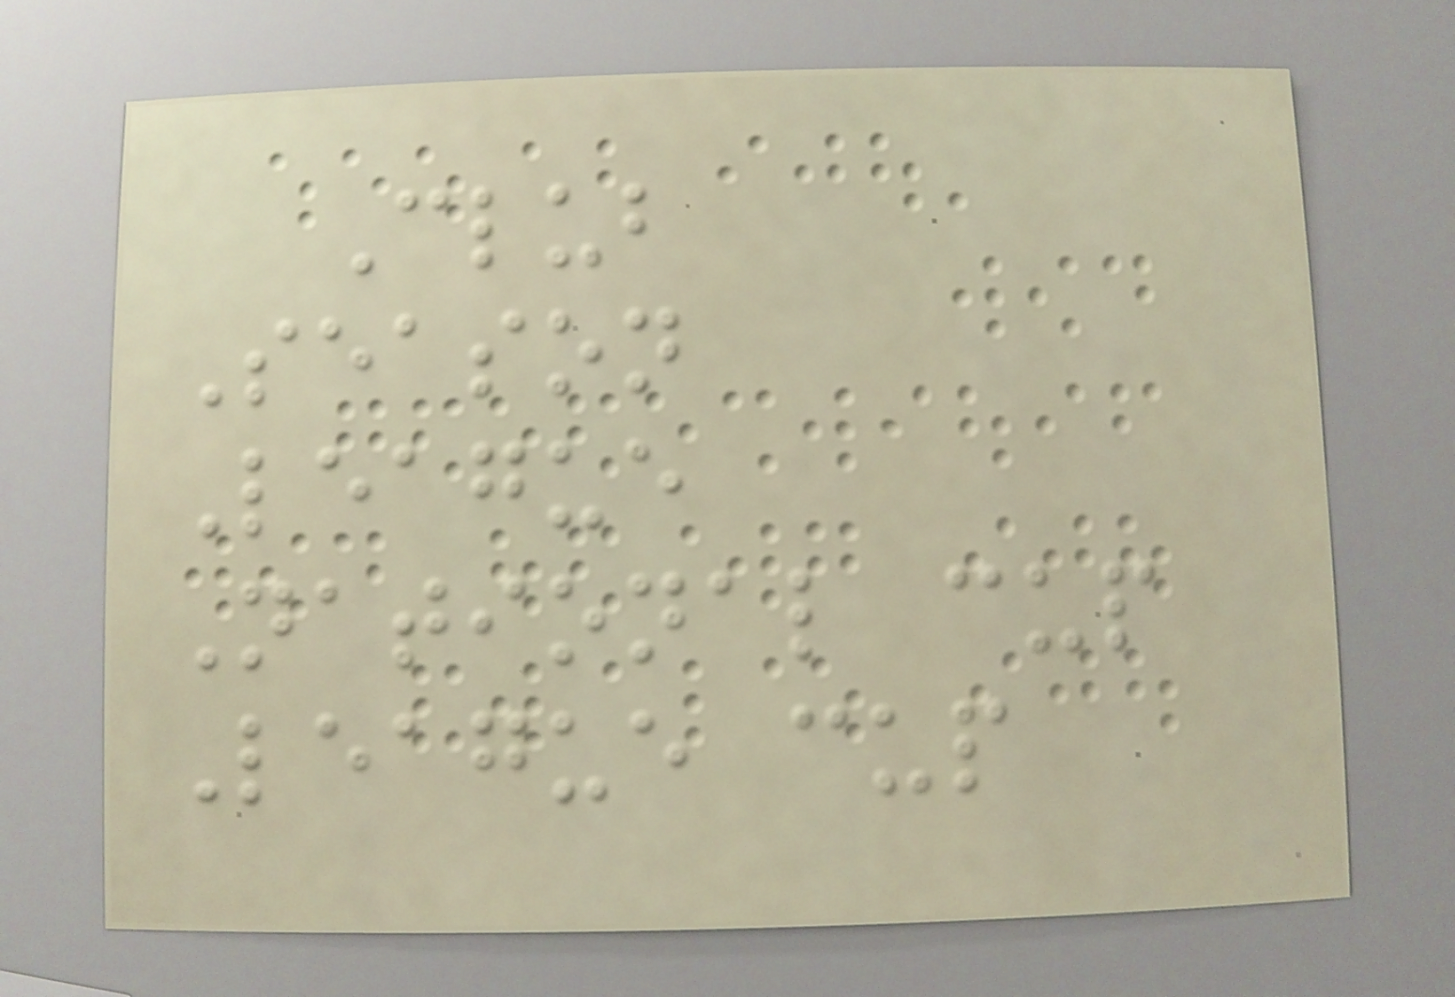Club
Season
League
National cup
League cup
